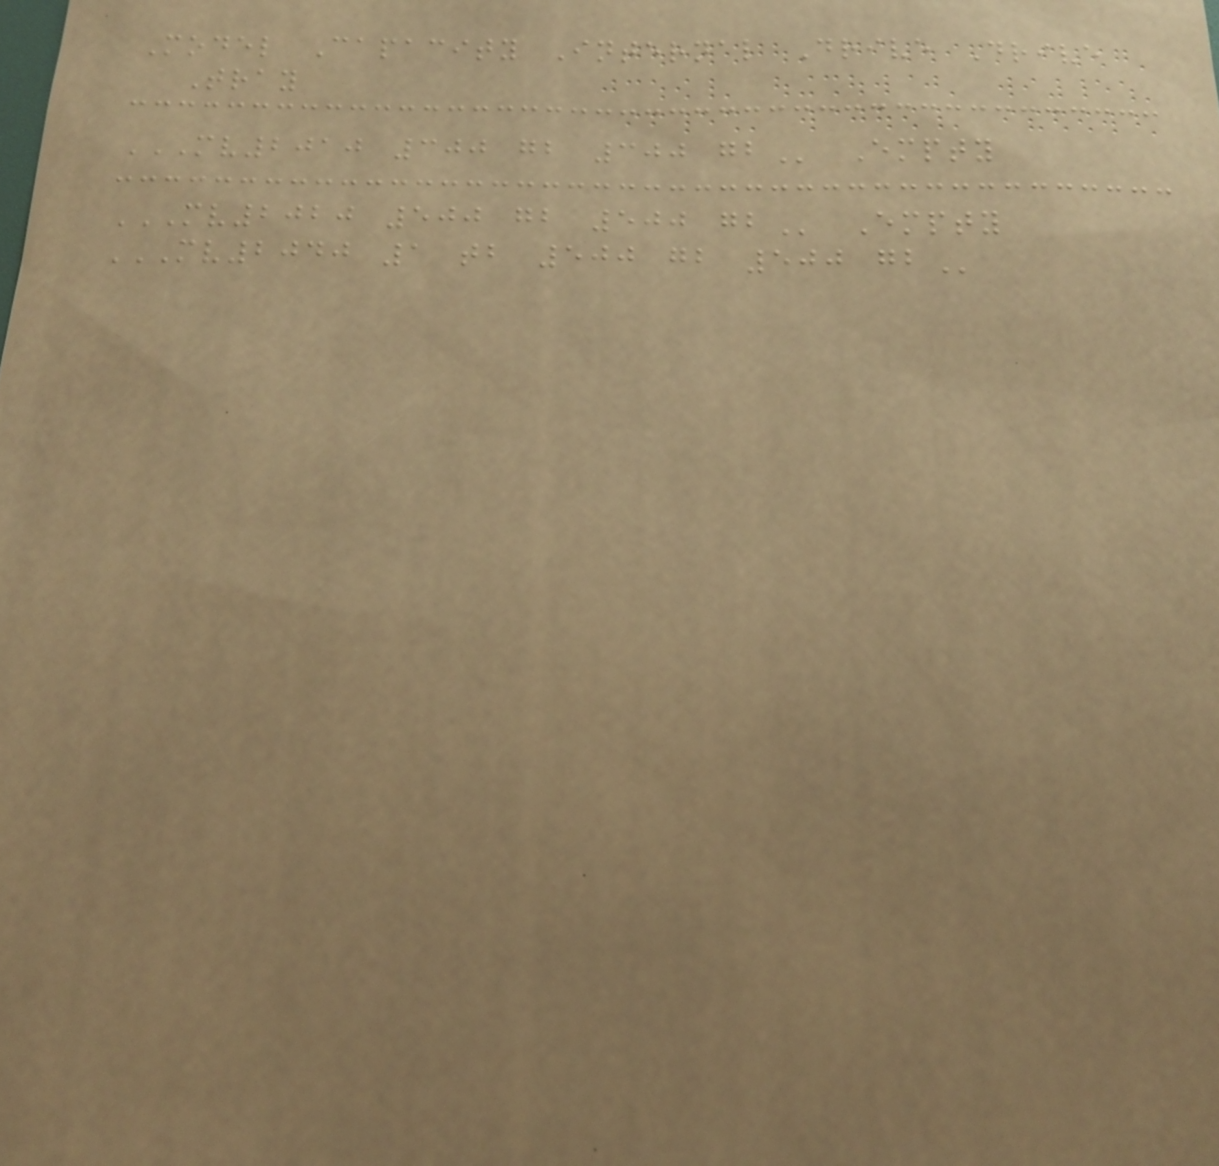Model Capacity Internal Drive Drive
Tray
MV2010 300 GB 300 GB Empty
MV2020 500 GB 500 GB Empty
MV2040 1 TB 500 GB 500 GB
